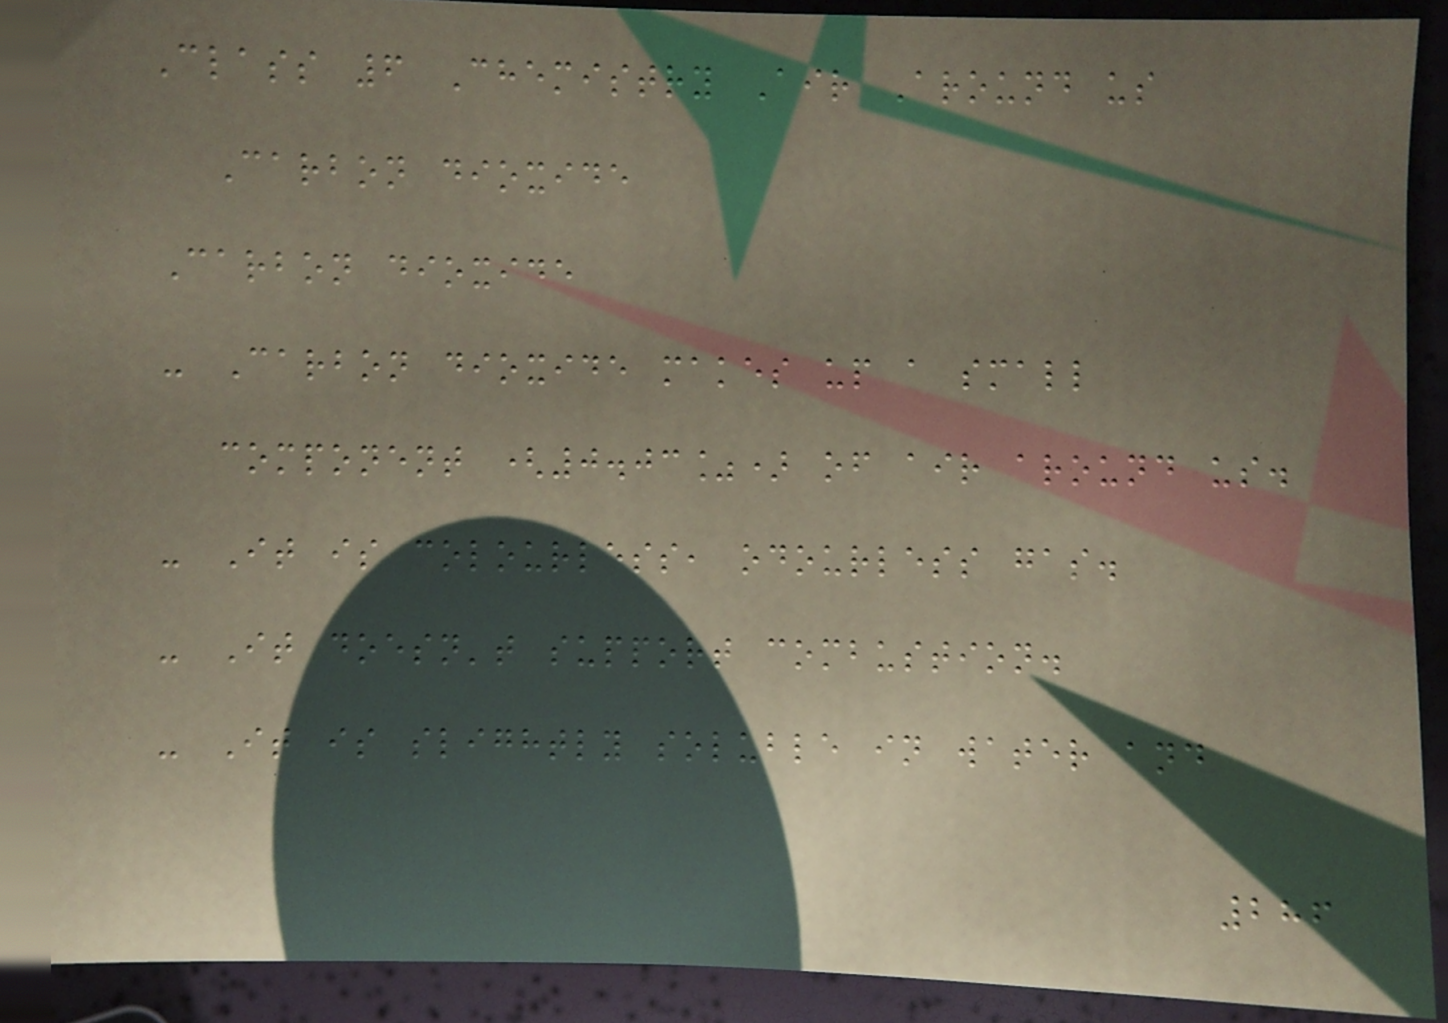Class 6 Chemistry Air Around us
Carbon dioxide
Carbon dioxide
- Carbon dioxide makes up a small
component (0.03%) of air around us.
- It is colourless, odourless gas.
- It doesn't support combustion.
- It is slightly soluble in water and
286
